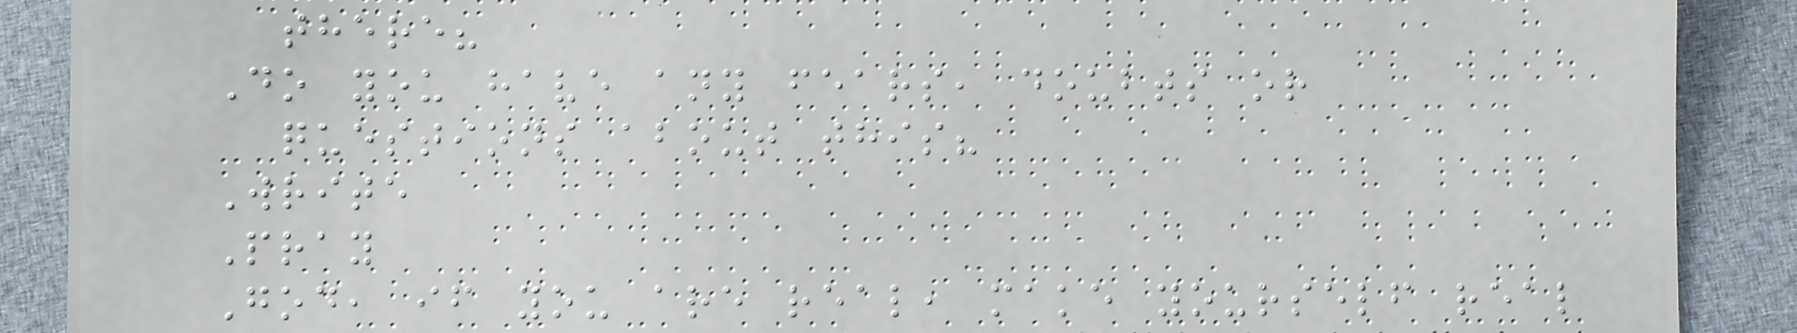there?
Do you have any fears, doubts or
questions about this?
Write
Pray
God, if you are real, make yourself real
